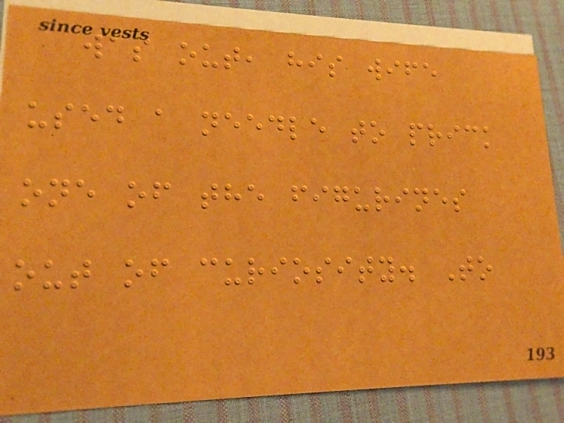was out, his wife
used a needle to prick
one of the figurines
out of curiosity. To
